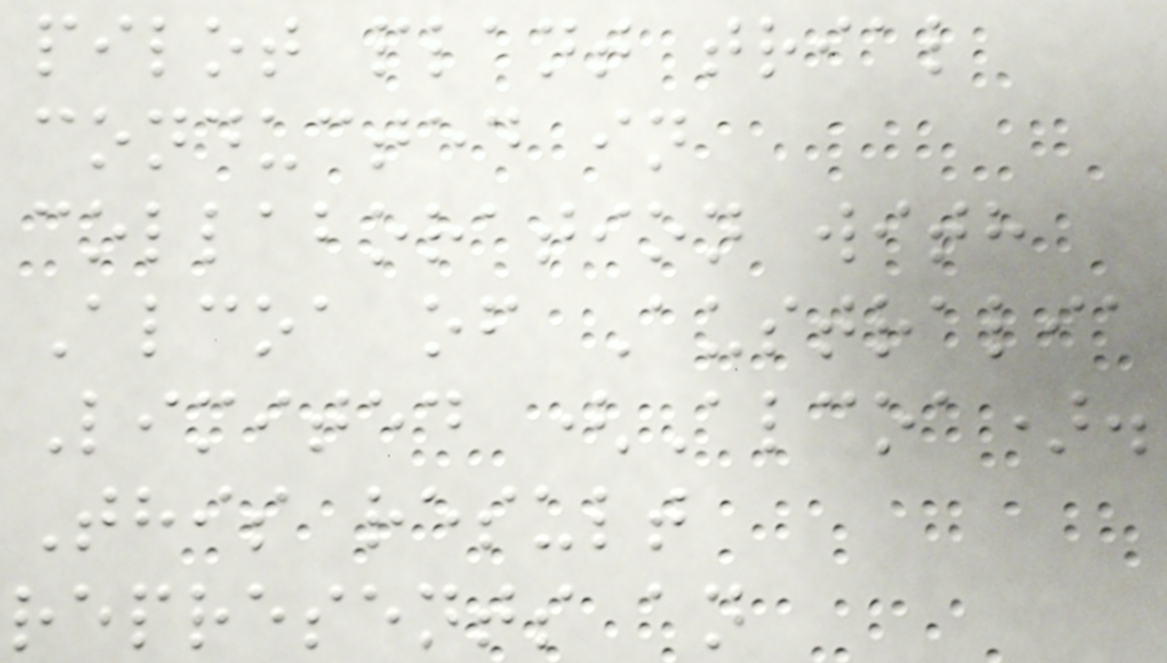pilot plant trial
conducted in
collaboration with
Alcoa of Australia
Limited (Alcoa).
This result
represents an
